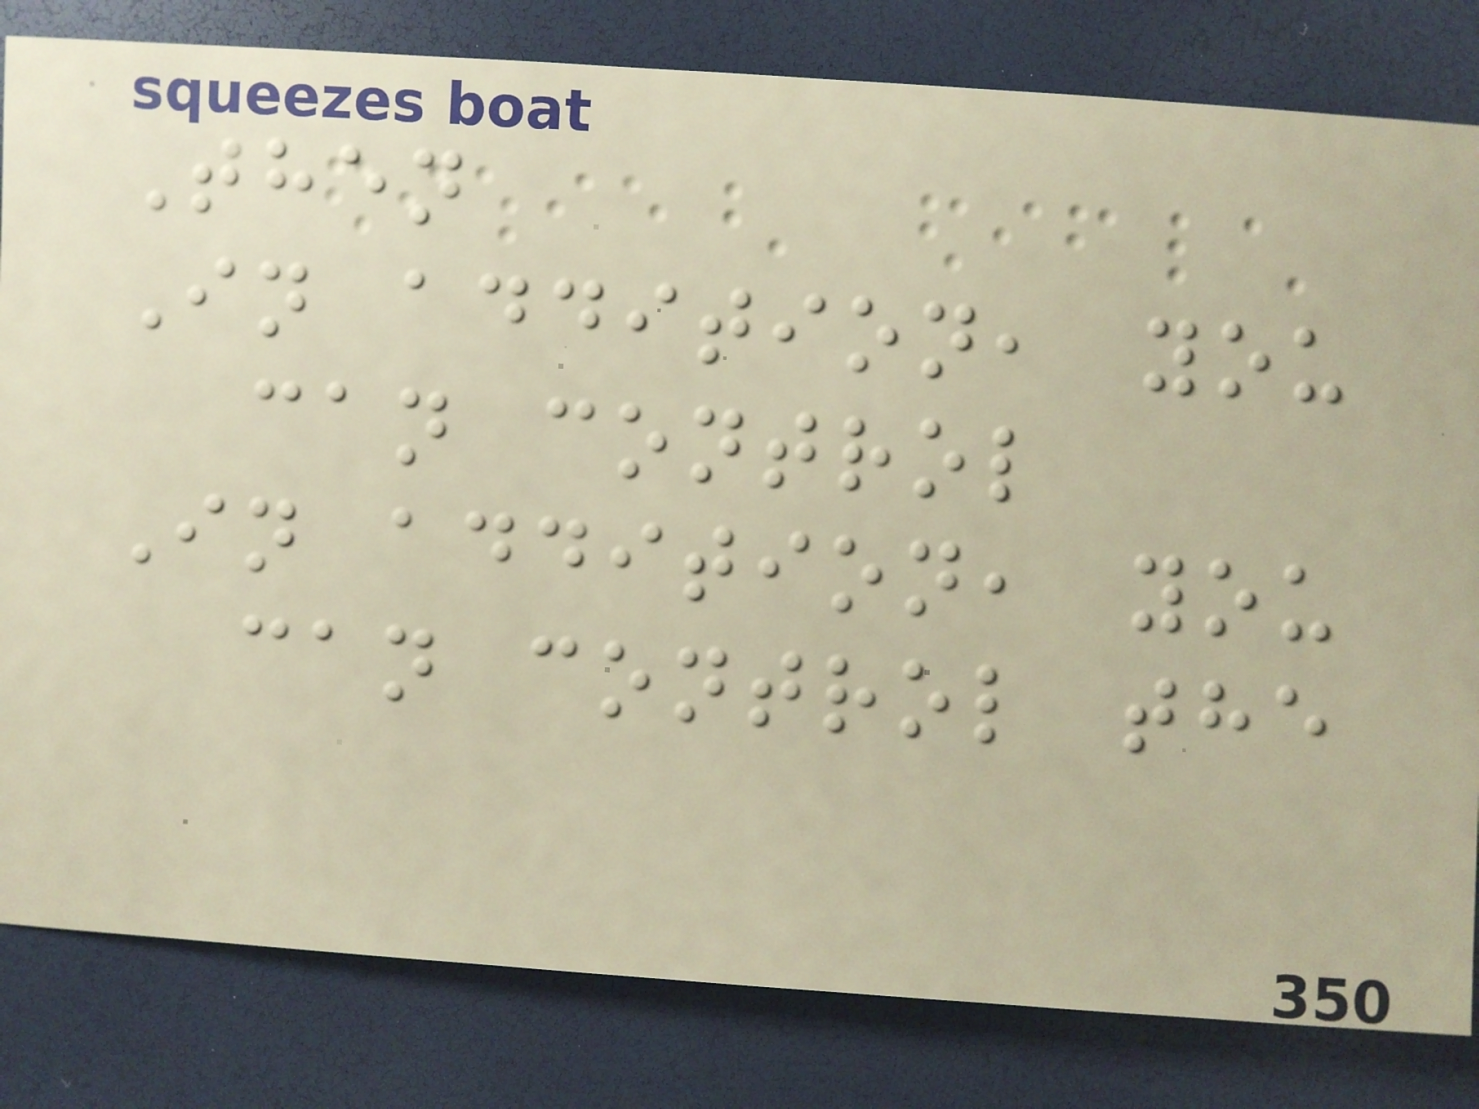Then
In addition, you
can control
In addition, you
can control the
